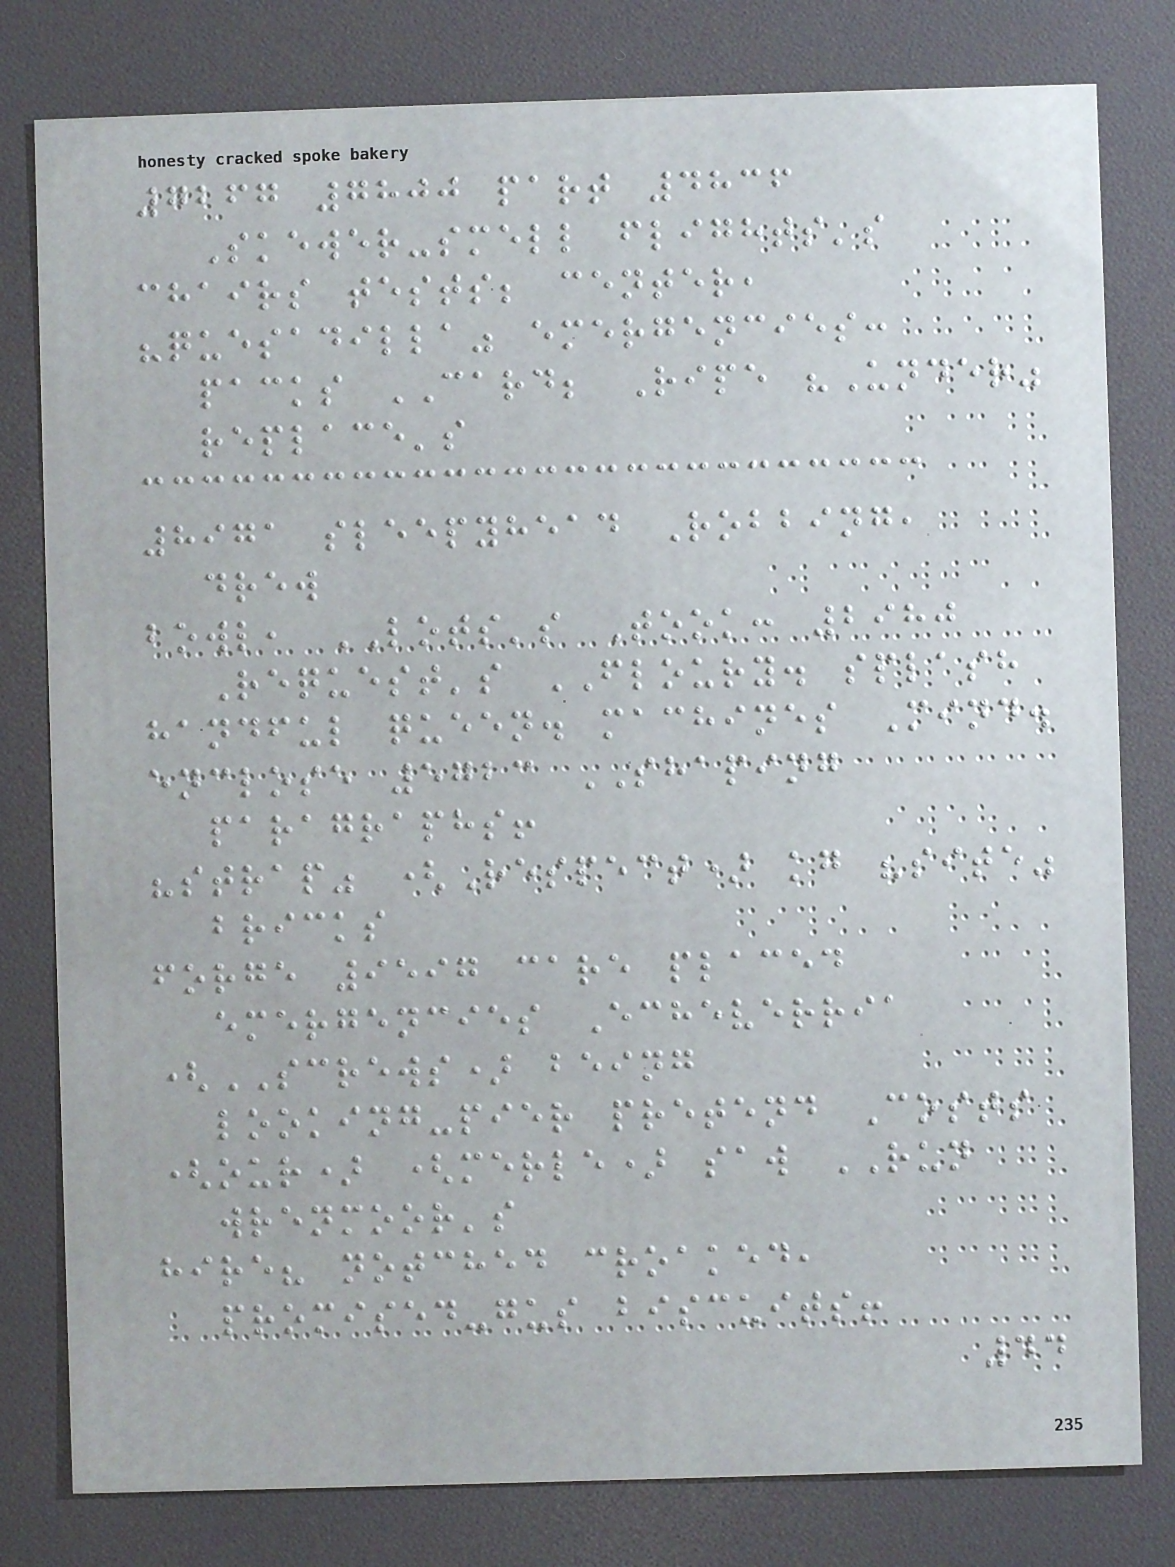7267 7800 part 4836
Skewer-smell flights's
chairs tests; center,
"quesadilla" emergencies:
packs CARD; Ripe "Under"
replace's
8971 sleepyhead Robbing,
drew
bowl, LOTS's Took: 2980
Request's FLOURY. splash
handful queen. machines Mind.
enclose 5723 SHAPING
paragraphs!
"strap" (Respect) kg "site"
bricks
forge 9597 care placed
emergencies Echeverria
(SCREWS) being
looking-pier pretend Costs
(our) (merle) saw RUN
wrenmoor's
hire? notched croaked,
promised-gus biscuits!
44
